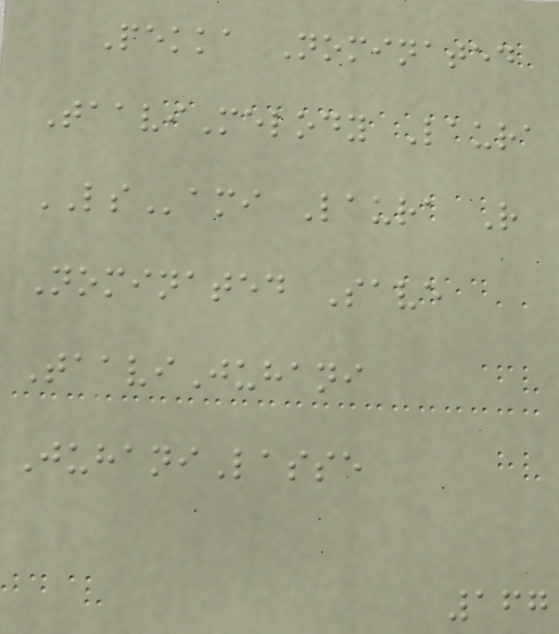Pekka Nominated
TaaviMelody Laura
LSami Laura R
Nominated Save
TaaviJuhani
JuhaniLasse
167
